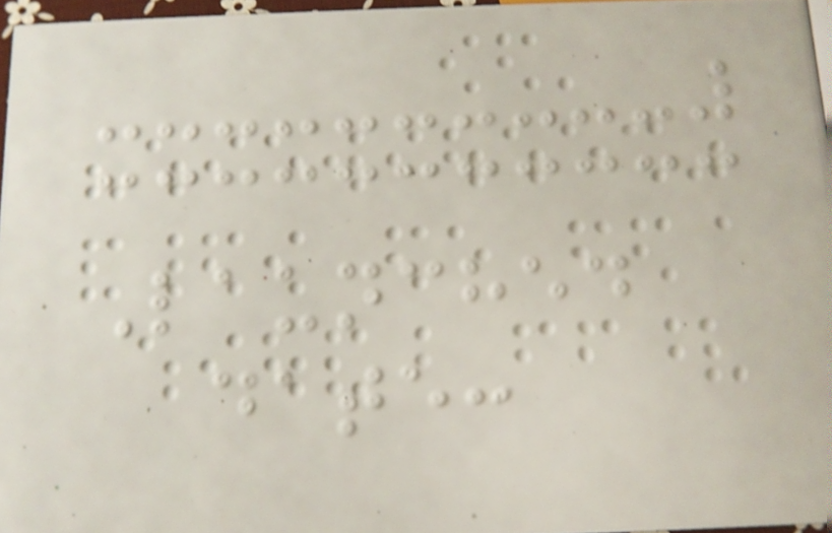Launched
date:
